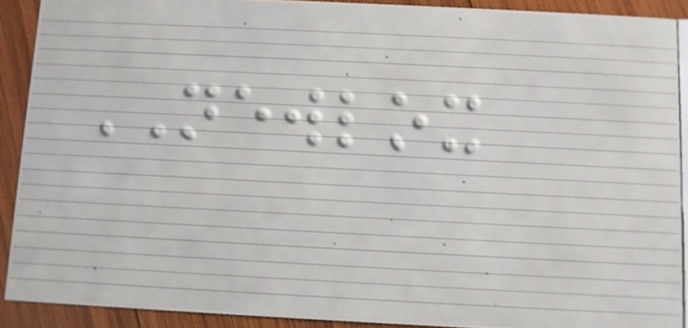NEWLOX
